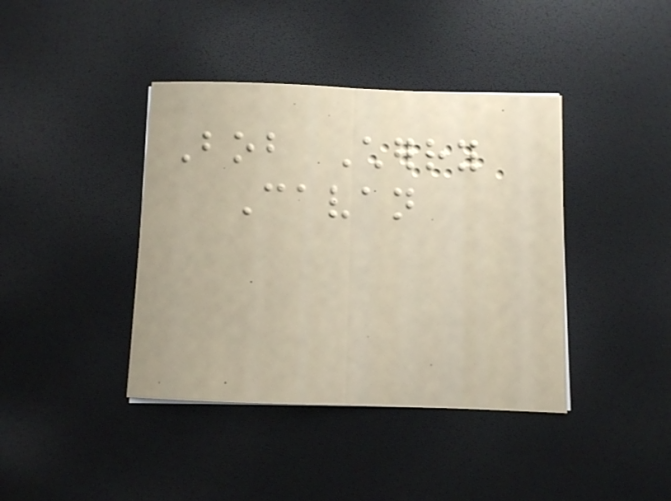Bob Cherry
Cavan
